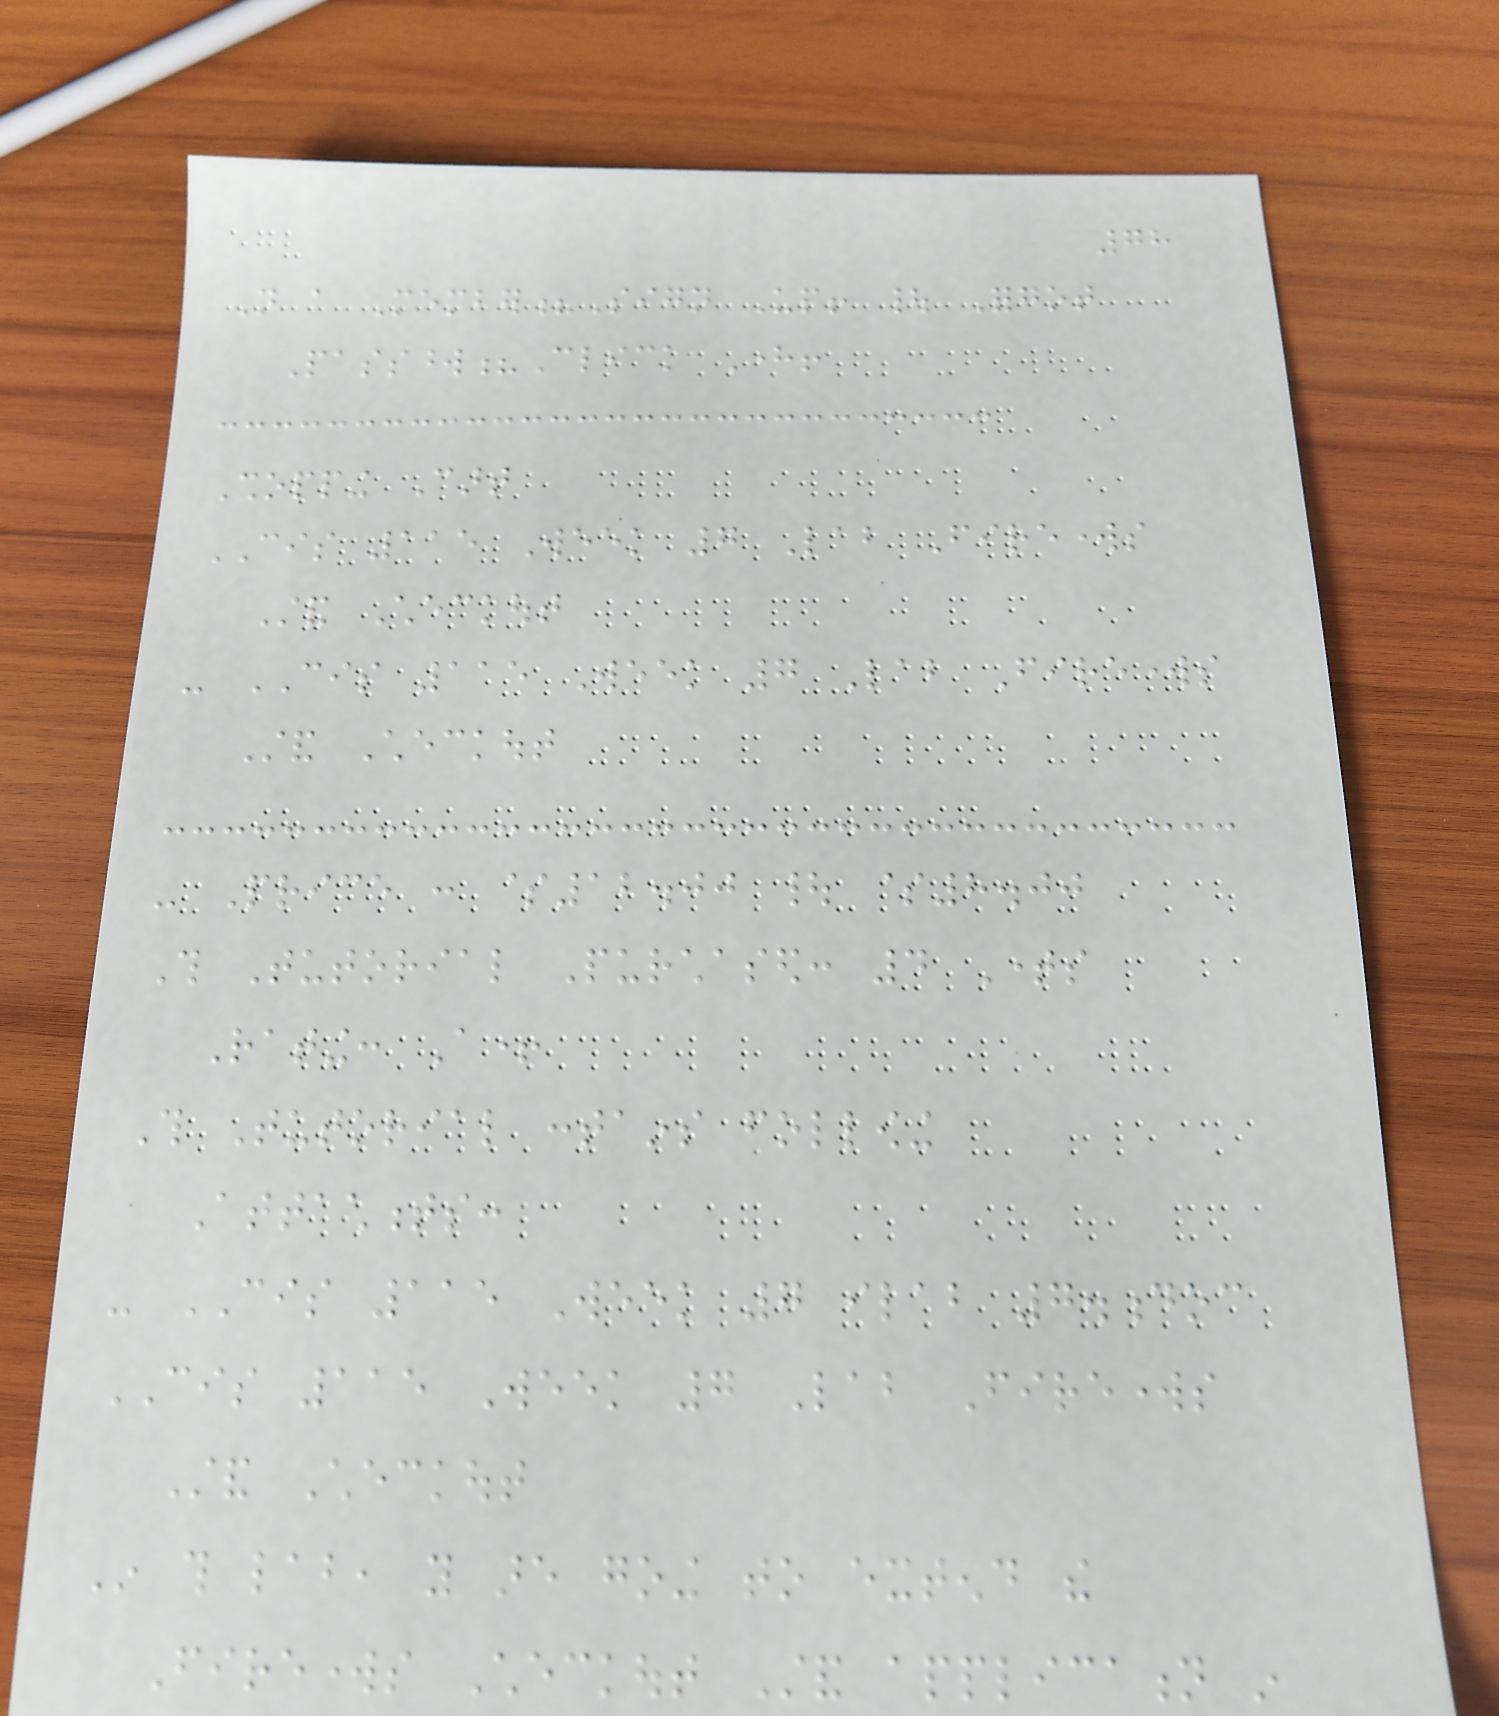78
Not a Member?Sign Up! | Forgot
Password?Click Here!
Shopping Cart
CIS 115 Week 7 Lab Fireworks
Stand Checkout
- CIS 115 Week 7 Lab Fireworks
Stand Checkout
- Price : $12.00 | $8.00
This Tutorial Purchased: 4 Times
Rating: A+
This Tutorial contains following
Attachments:
- CIS 115 Week 7 ilab 7.doc
CIS 115 Week 7 Lab Fireworks
Stand Checkout
In this lab, you are going to extend the
Fireworks Checkout Stand application in
